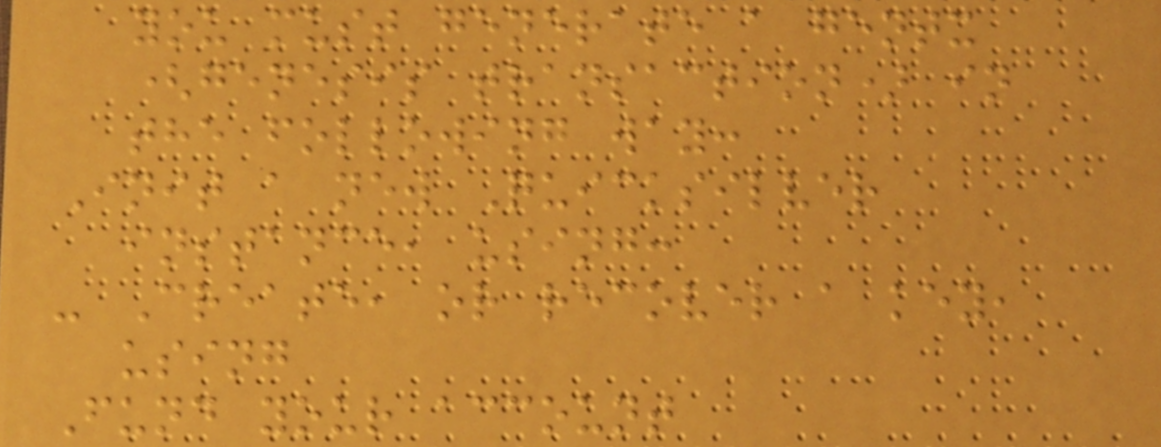you must generate a gentx
(genesis transaction) in
the following way:
Init a new Quicksilver
instance, using:
- Create, or recover a key,
using
Fund your account
